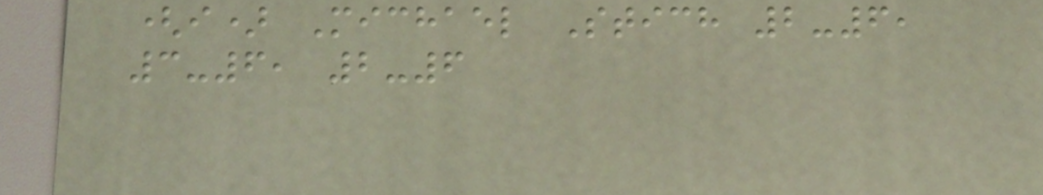(i) Michael Stich 2-6,
3-6, 2-6
